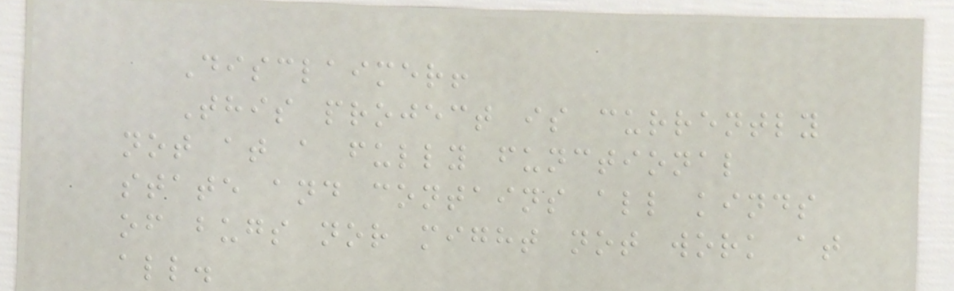Disclaimer!
This project is currently
not at a fully functional
state and contains all kinds
of bugs nor might not work at
all.
